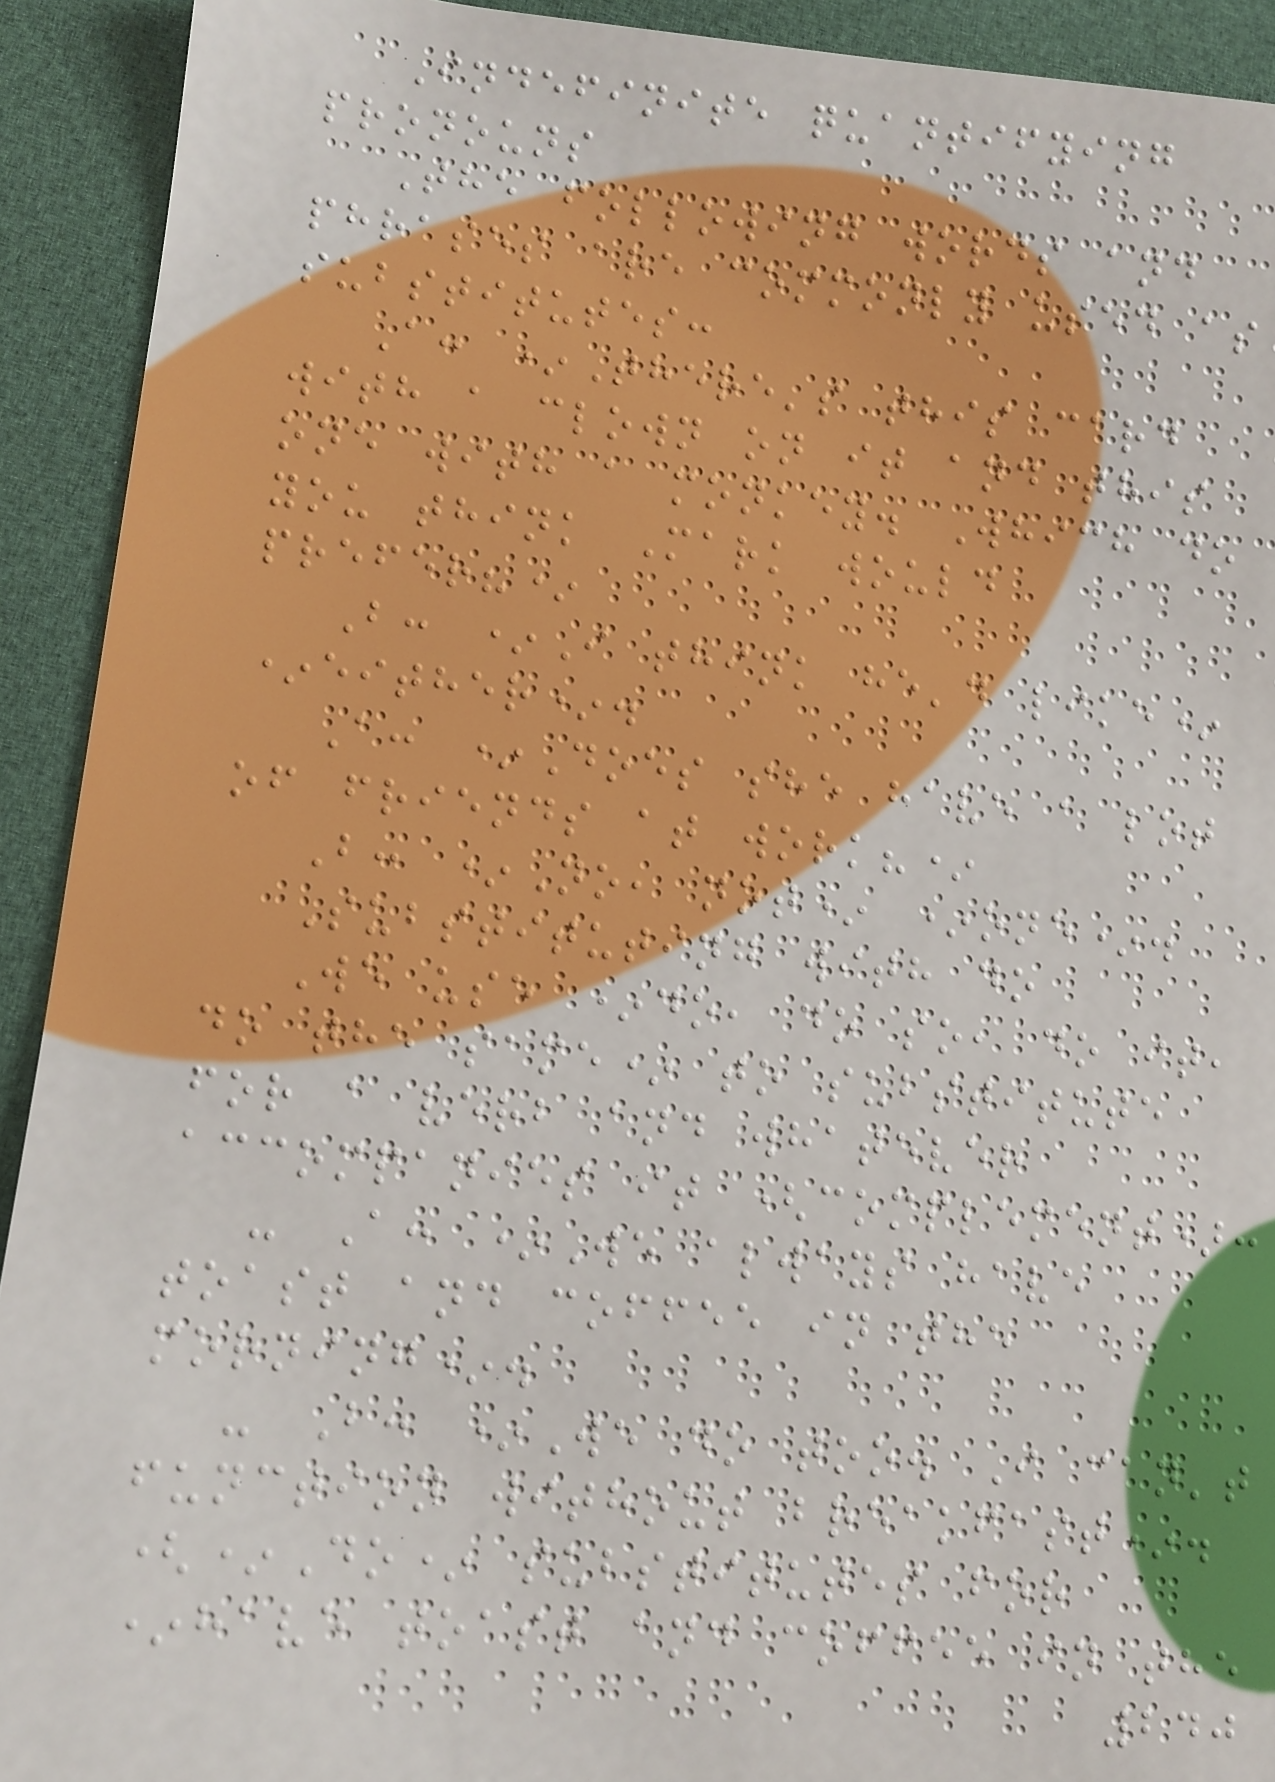Indefinite quantifying
pronouns
The following words and
phrases are commonly used as
substitutes:
A: *There's this card
with a clown on it and this
one with a monkey. Which do
you think Mark would
prefer?*
B: *I think he'd like*
*either*.
A: *Does she have a lot
of friends at work?*
B: *No, not* *one*.
Substituting with do
We use *do, do so, do it,
do the same* to substitute
for a verb and whatever
accompanies it (complement):
- A: *We always have
toast and coffee in the
morning*.
- B: *We do too. I can't
function without breakfast*.
(*Do* substitutes for
*have toast and coffee in the
240
